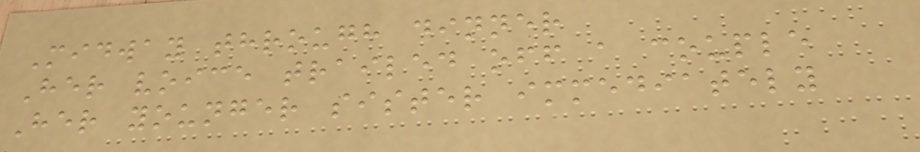Midway through dinner
Her voice trailed off a couple
Her younger sister immediately
